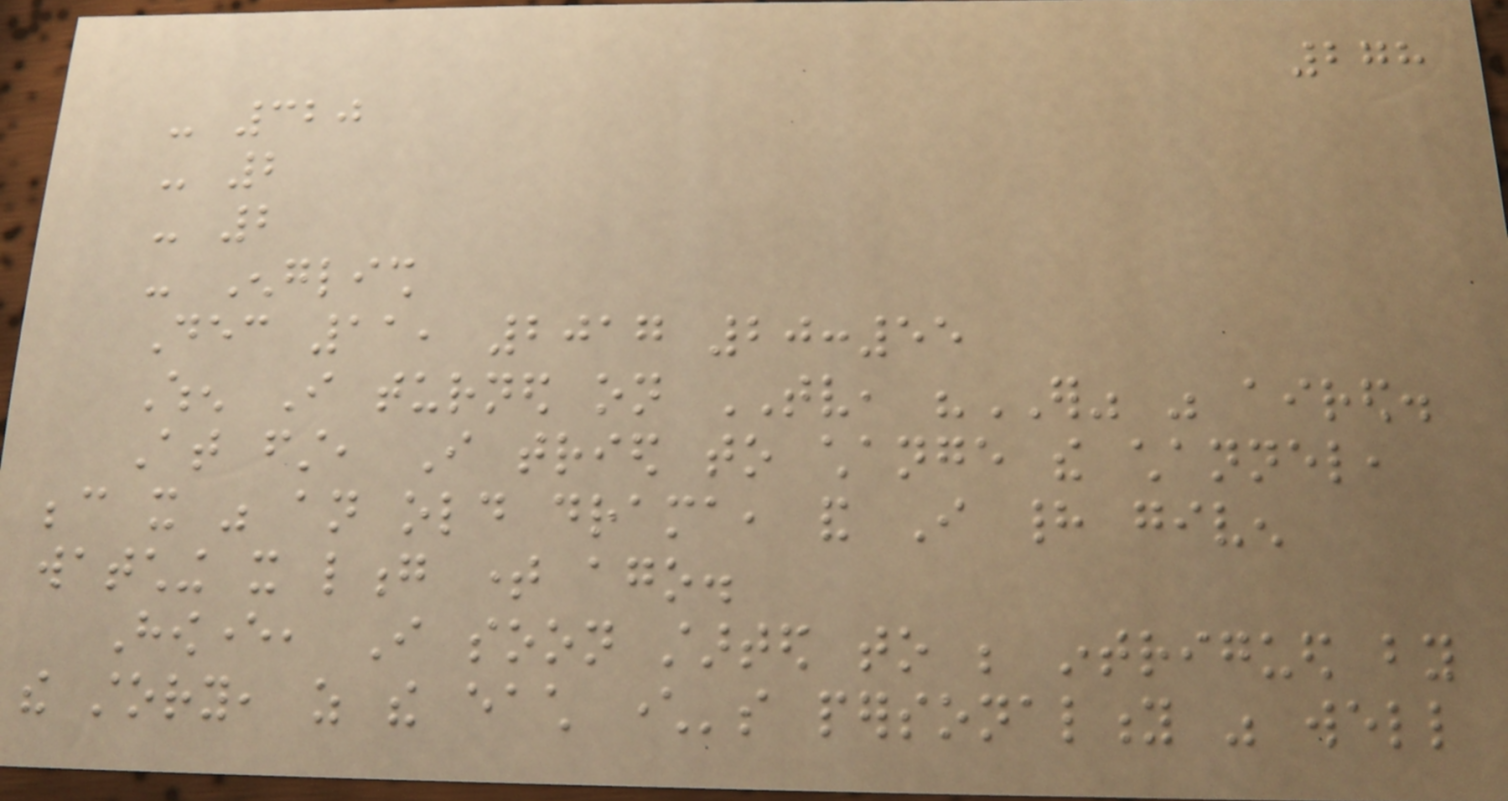278
- 320
- 2
- 2
- English
Dec 11, 2017 20:55
When I turned on TV, "ER" was aired.
At first, I tried to change the channel,
because it was an old drama, and I had given
watching it long time ago.
However, I soon started to be intrigued by
the story, as the each character's personality was well
